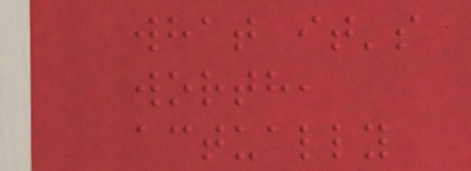what it's
worth,
actually
